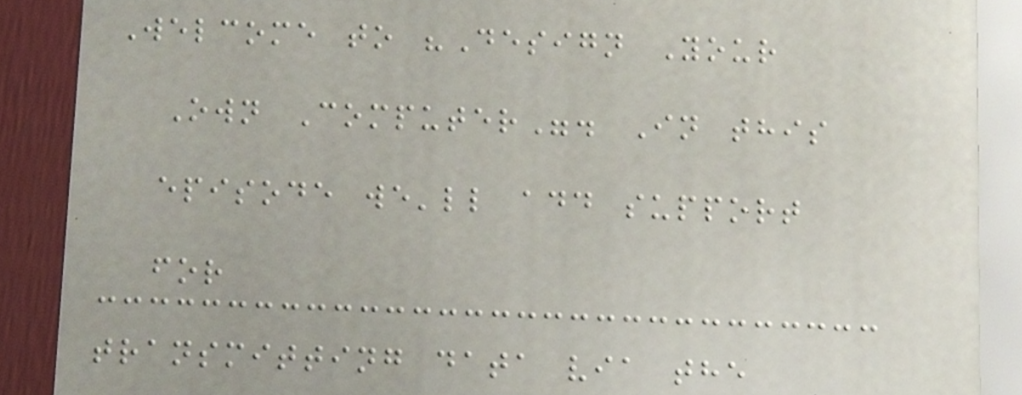Welcome to "Design Your
Own Computer". In this
episode we'll add support
for
transmitting data via the
